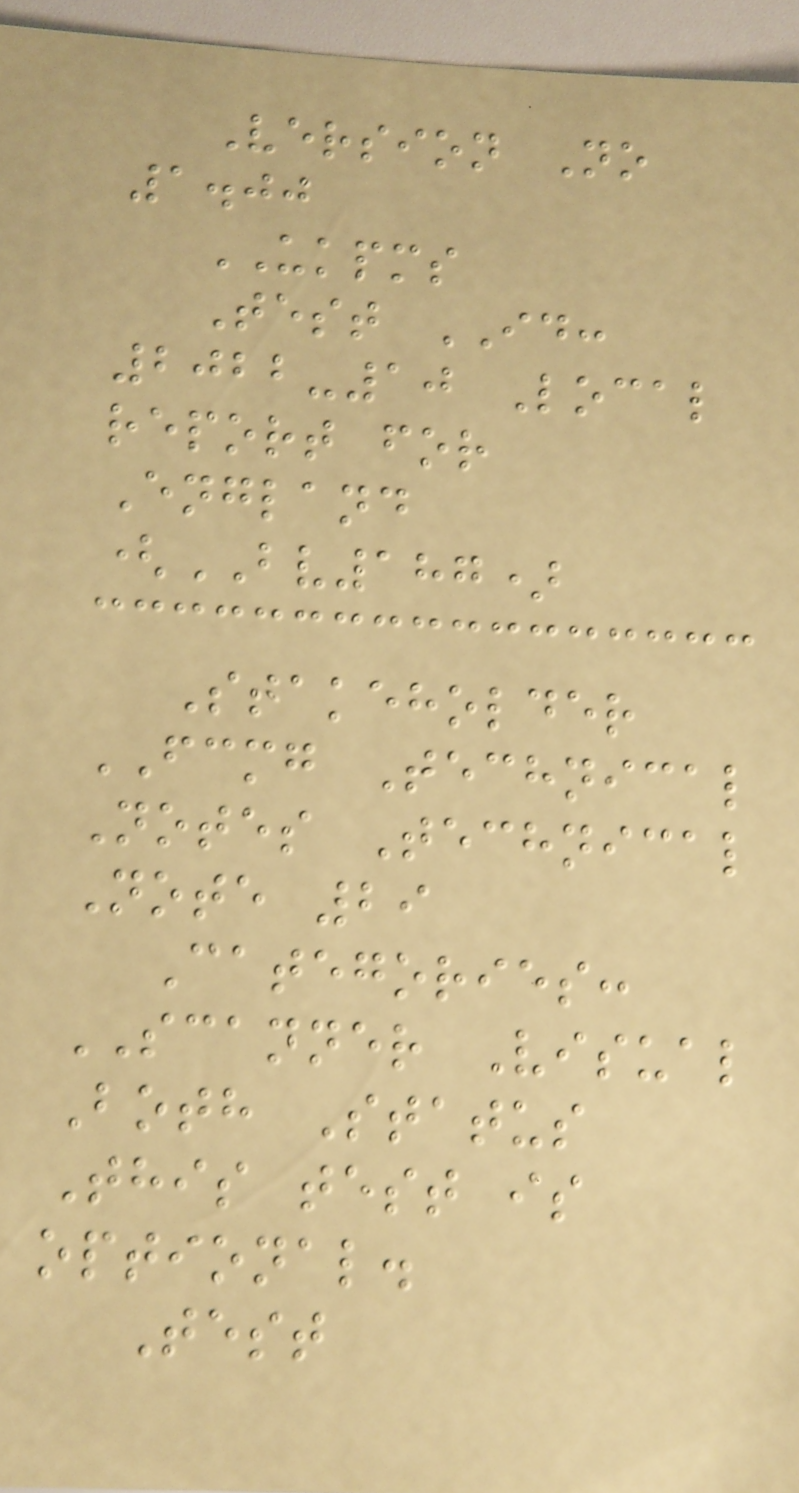Version No
1.00
UKPMS
Test ID:
2022-10 Local
report for
England
(BV187)
Stakeholder
FCMG Technical
Notes Technical
Note 29
Categories:
SCANNER Visual
Both Status
This test is
optional.
Test
